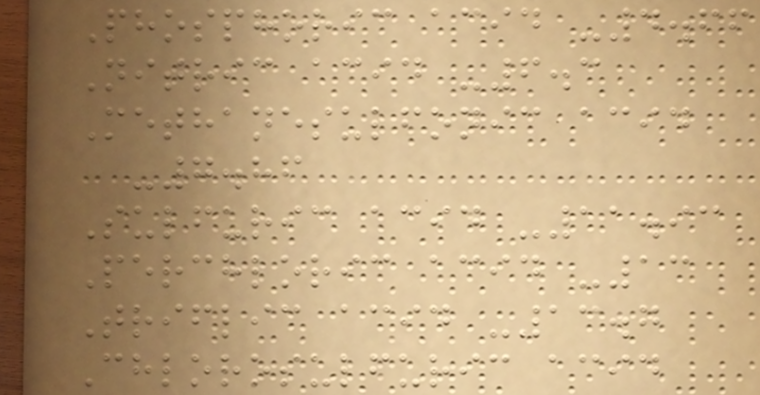Phosphoric acid -4.66
Nitric acid -6.3
Methanesulfonic acid
-7.86
Sulfuric acid -11.93
Perchloric acid -13
Triflic acid -13.7
Chlorosulfuric acid
